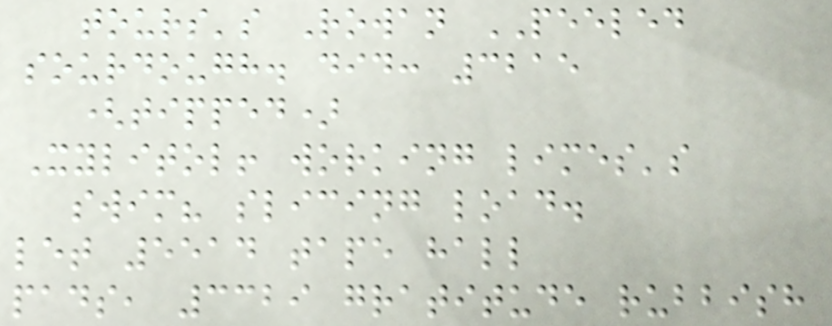tours's Rowan PEELED
sourdough. did: 3215
(tipped)
Xylitol! working limes's
swim? slicing load.
let 5514 tape hall
pads, 3329 gratitude rubbish
